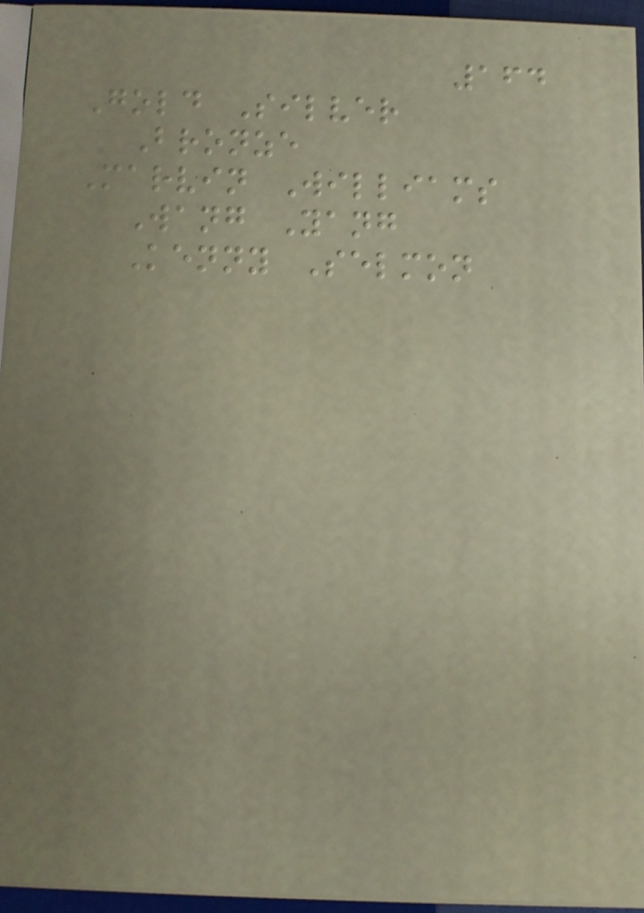164
Gold Silver
Bronze
Marvin Williams
Wang Yang
Kenny Selmon
